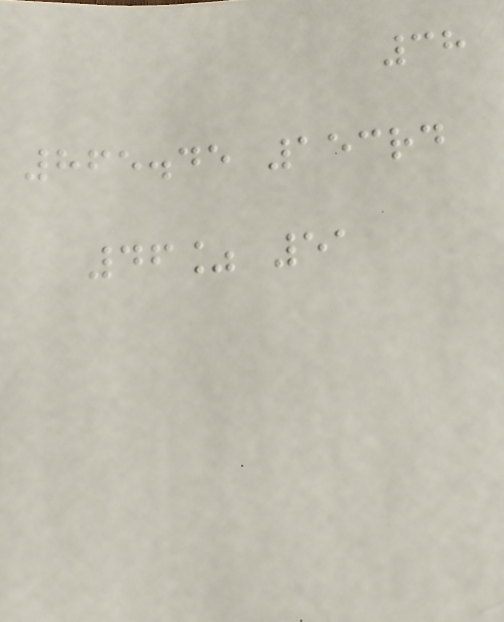38
865.45 153rd
46% 51
